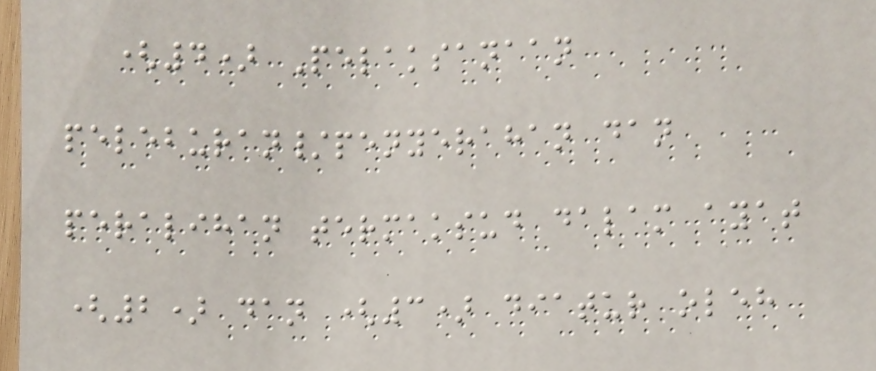(4) Pelaksanaan
peleburan/penyerahan dan
peralihan termaksud dalam ayat
(2) dan (3) diatur oleh
